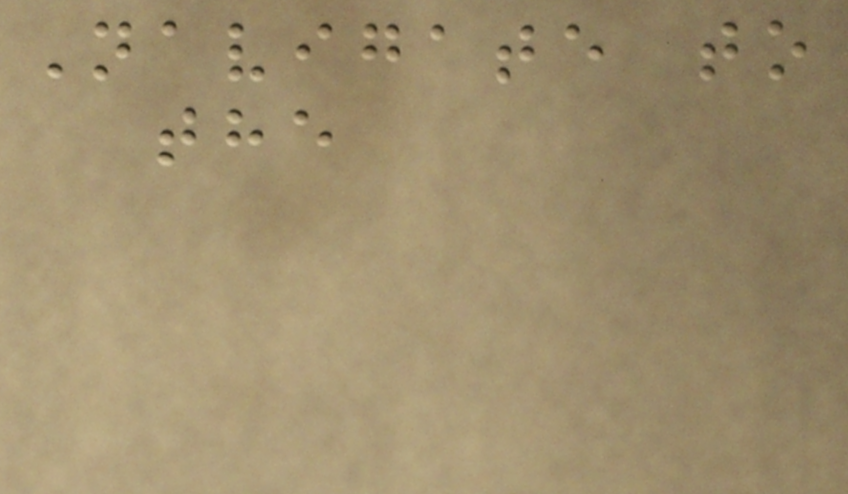Navigate to
the
